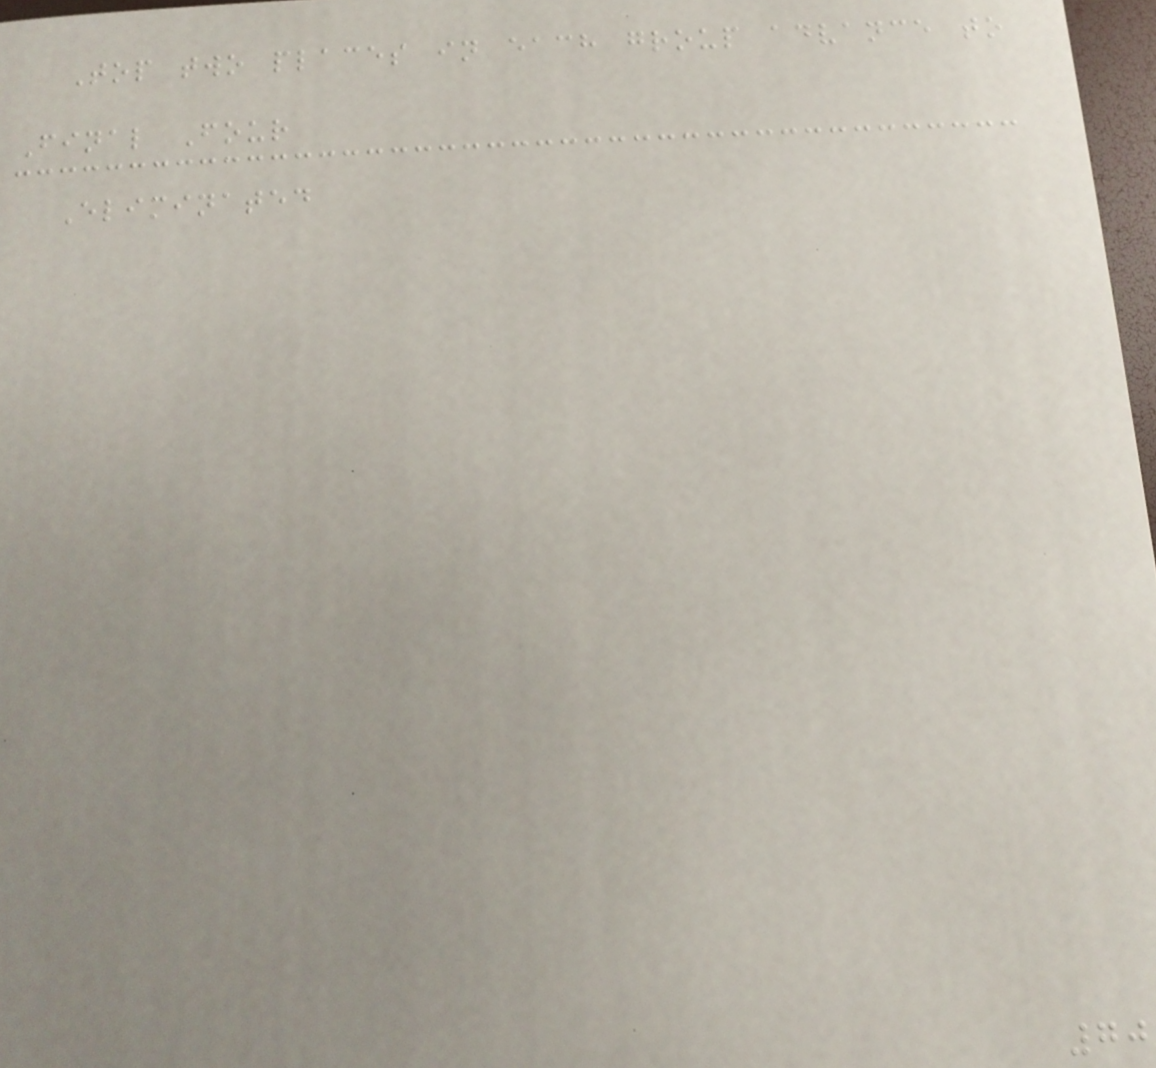Top two places in each group advance to
Final Four
Eliminated
70
